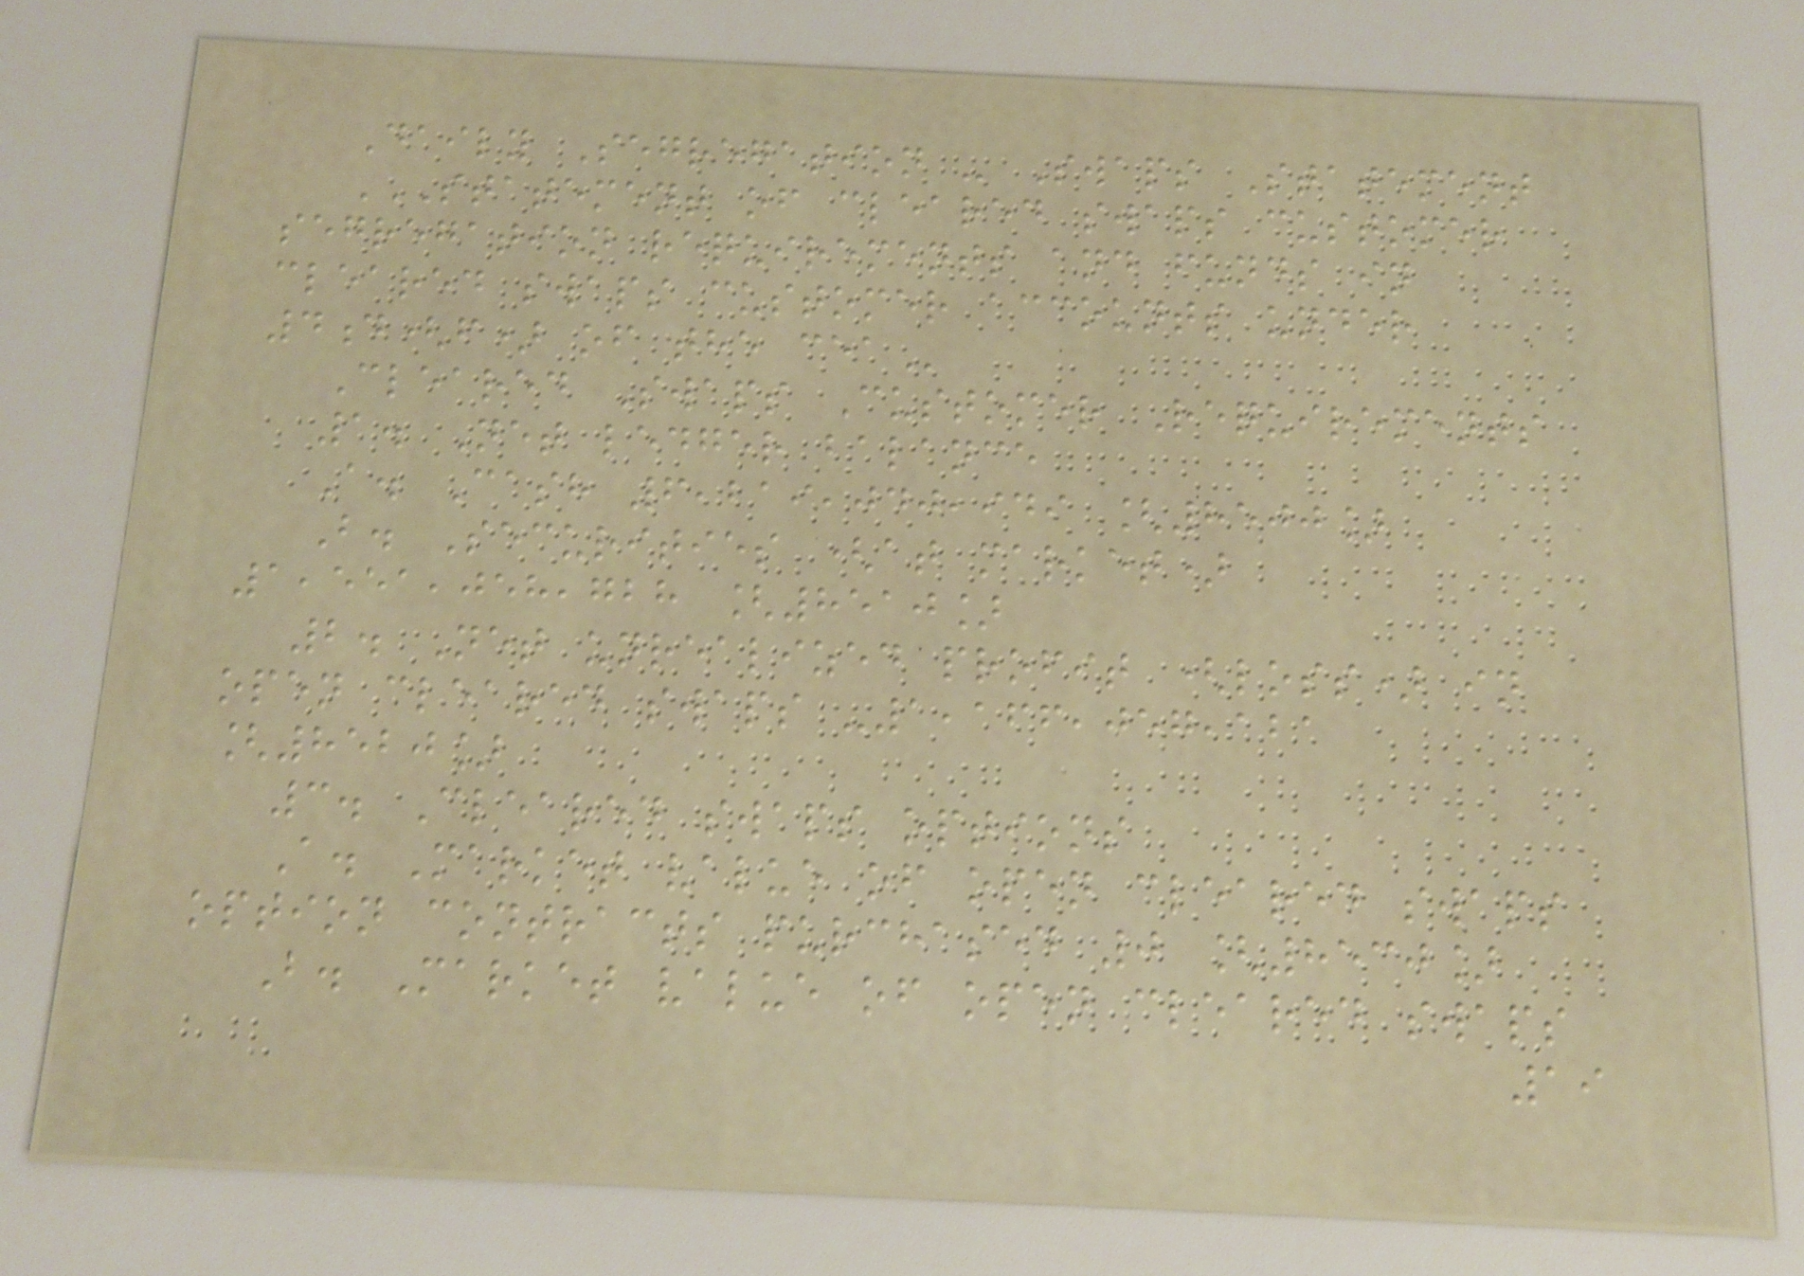Daily Segregation - Swaps Statement
STATEMENT OF CLEARED SWAPS CUSTOMER
SEGREGATION REQUIREMENTS AND FUNDS IN
CLEARED SWAPS CUSTOMER ACCOUNTS UNDER
4D(F) OF THE CEA
Cleared Swaps Customer Requirements
1. Net ledger balance
A. Cash 6,219,040,949 [8500]
B. Securities (at market)
1,551,058,728 [8510]
2. Net unrealized profit (loss) in
open cleared swaps -1,166,057,121
[8520]
3. Cleared swaps options
A. Market value of open cleared swaps
option contracts purchased 0 [8530]
B. Market value of open cleared swaps
19
